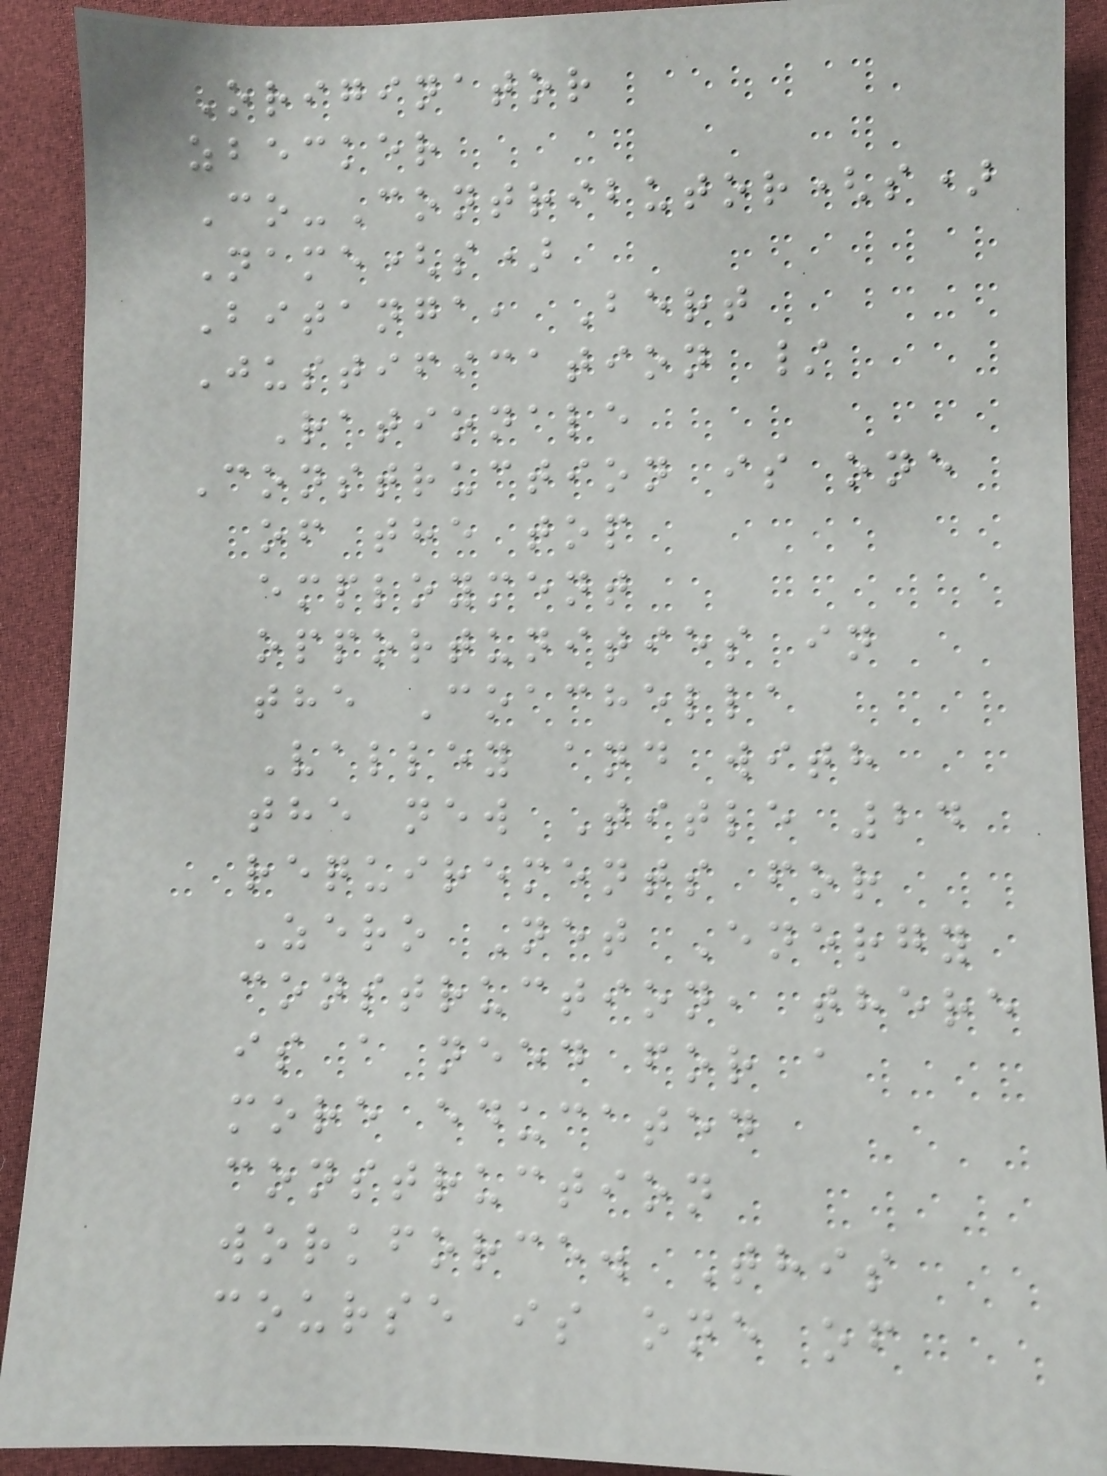Originator
zbecker
Co-Contributor(s)
Name(s)
Bitanga, Bert
Justification /
Rationale
Construction is one
of the top
employment
opportunities in
the Coachella
Valley and with
the new Title 24
requirements for
Zero Net Energy
construction, there
is a need for a
more educated
construction
workforce. This
course is one of
